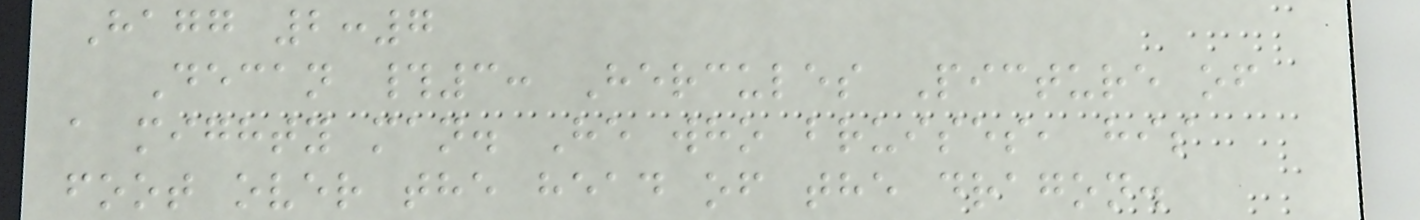Hagg 2:7
Decan #3: Hercules Picture of
a mighty man. He who bruises, his
foot over the head of the dragon.
